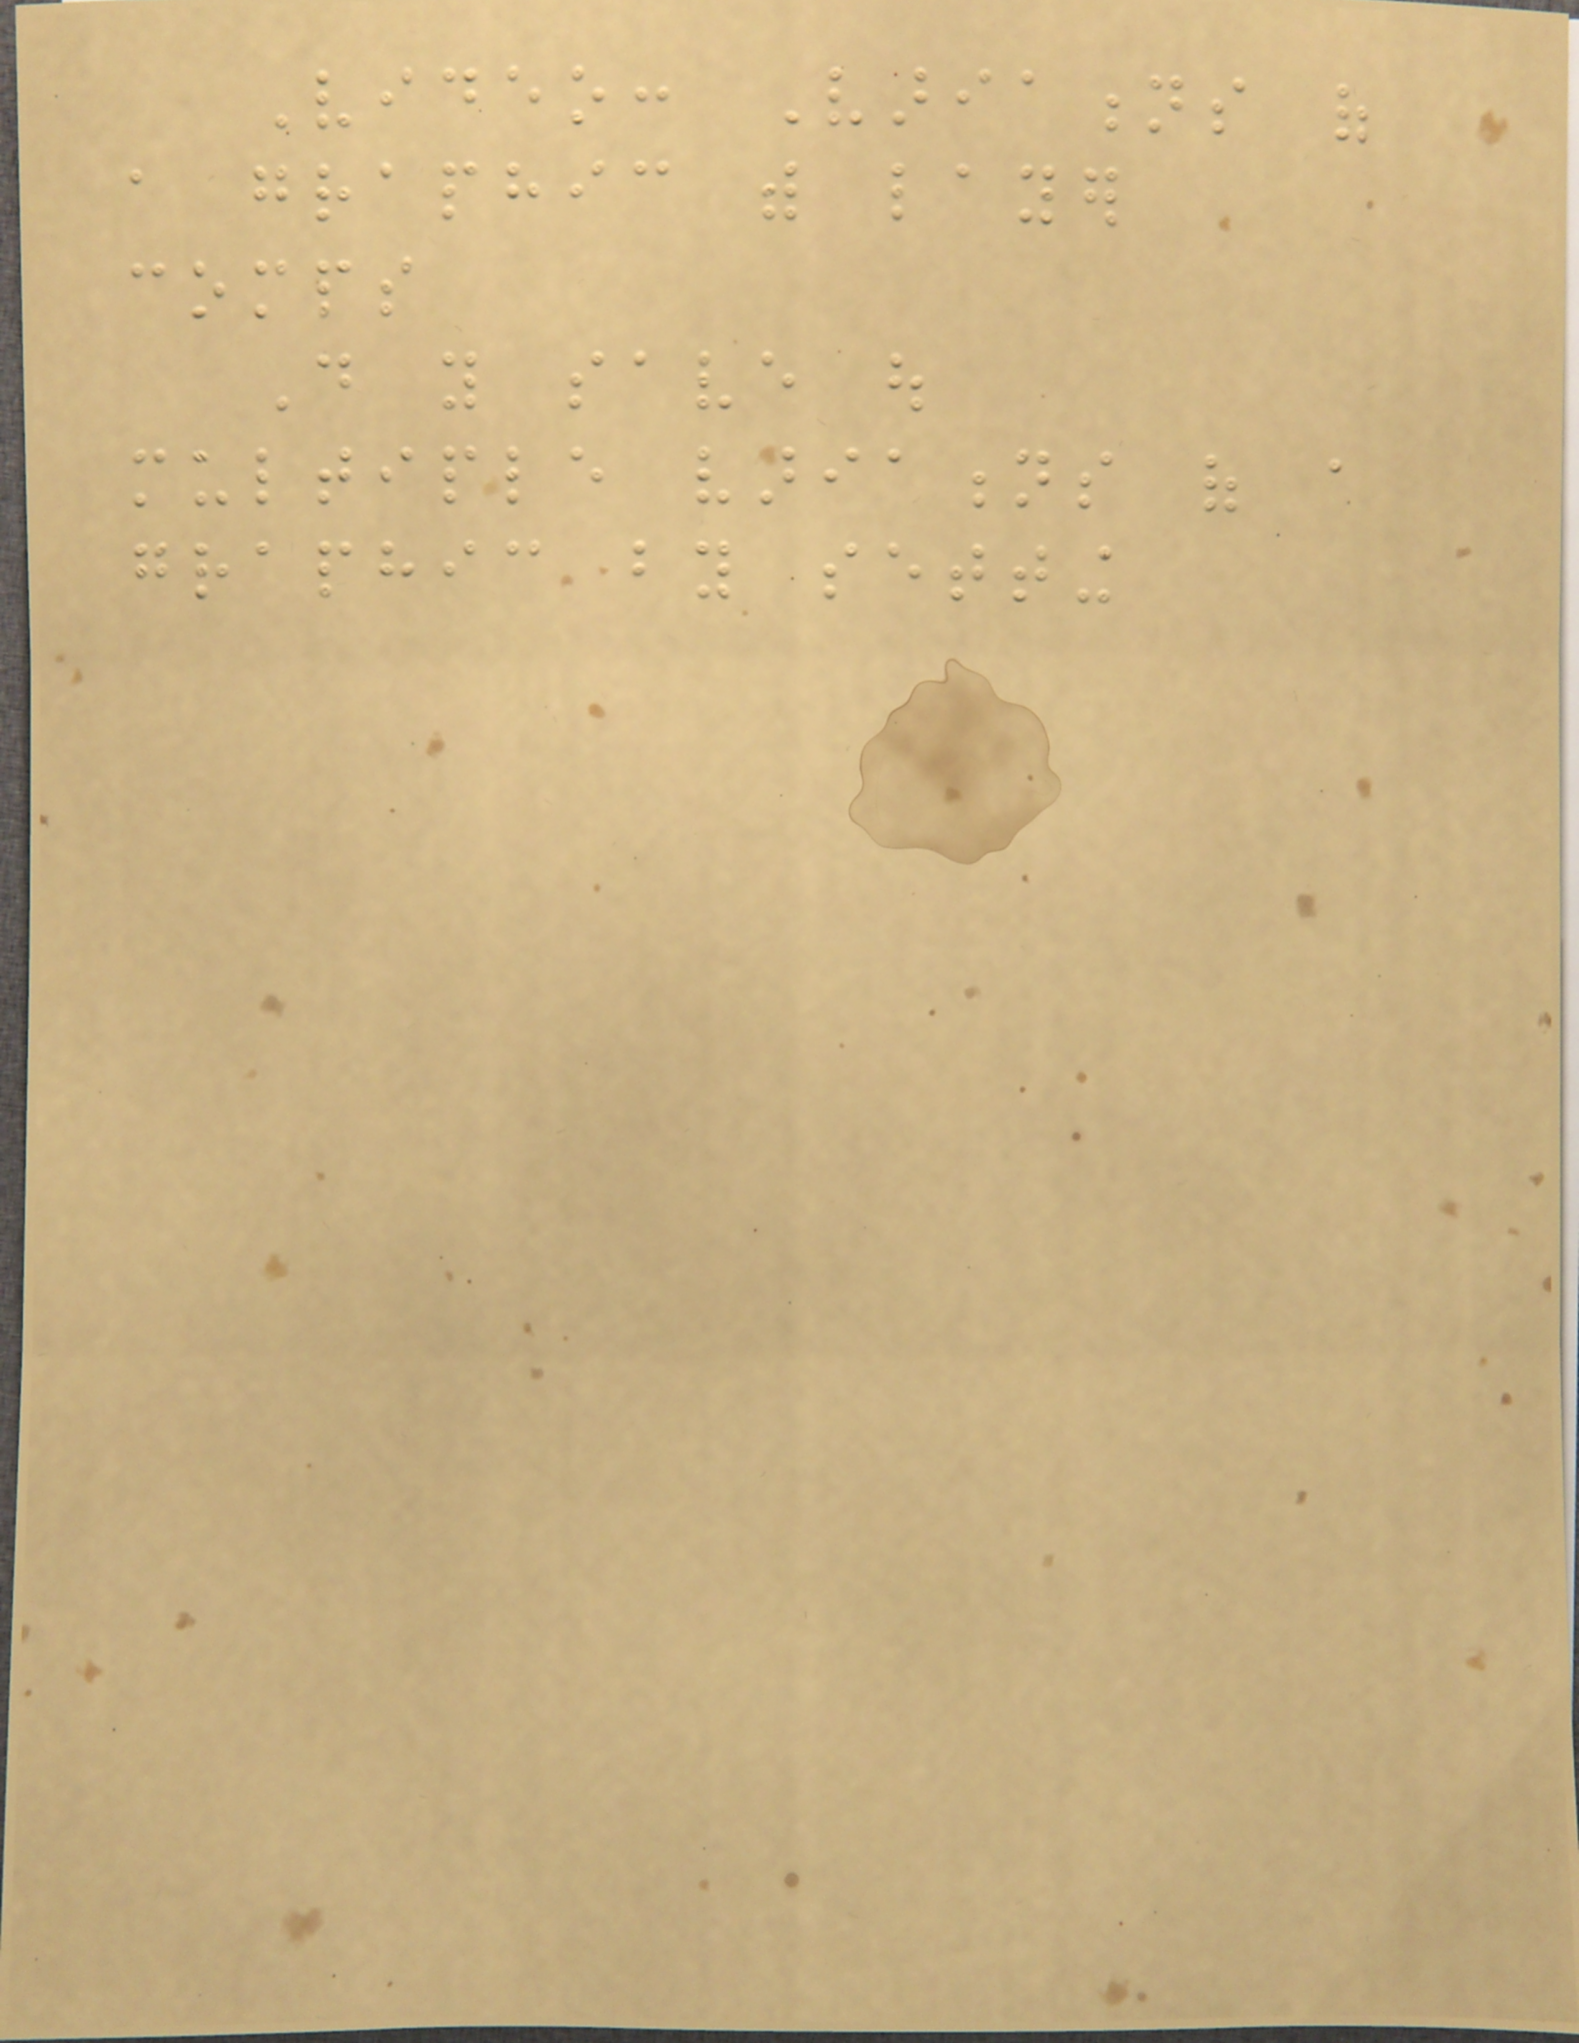Video: Variations of
a graphic with layer
comps
Do you save out
multiple variations of a
graphic by setting
